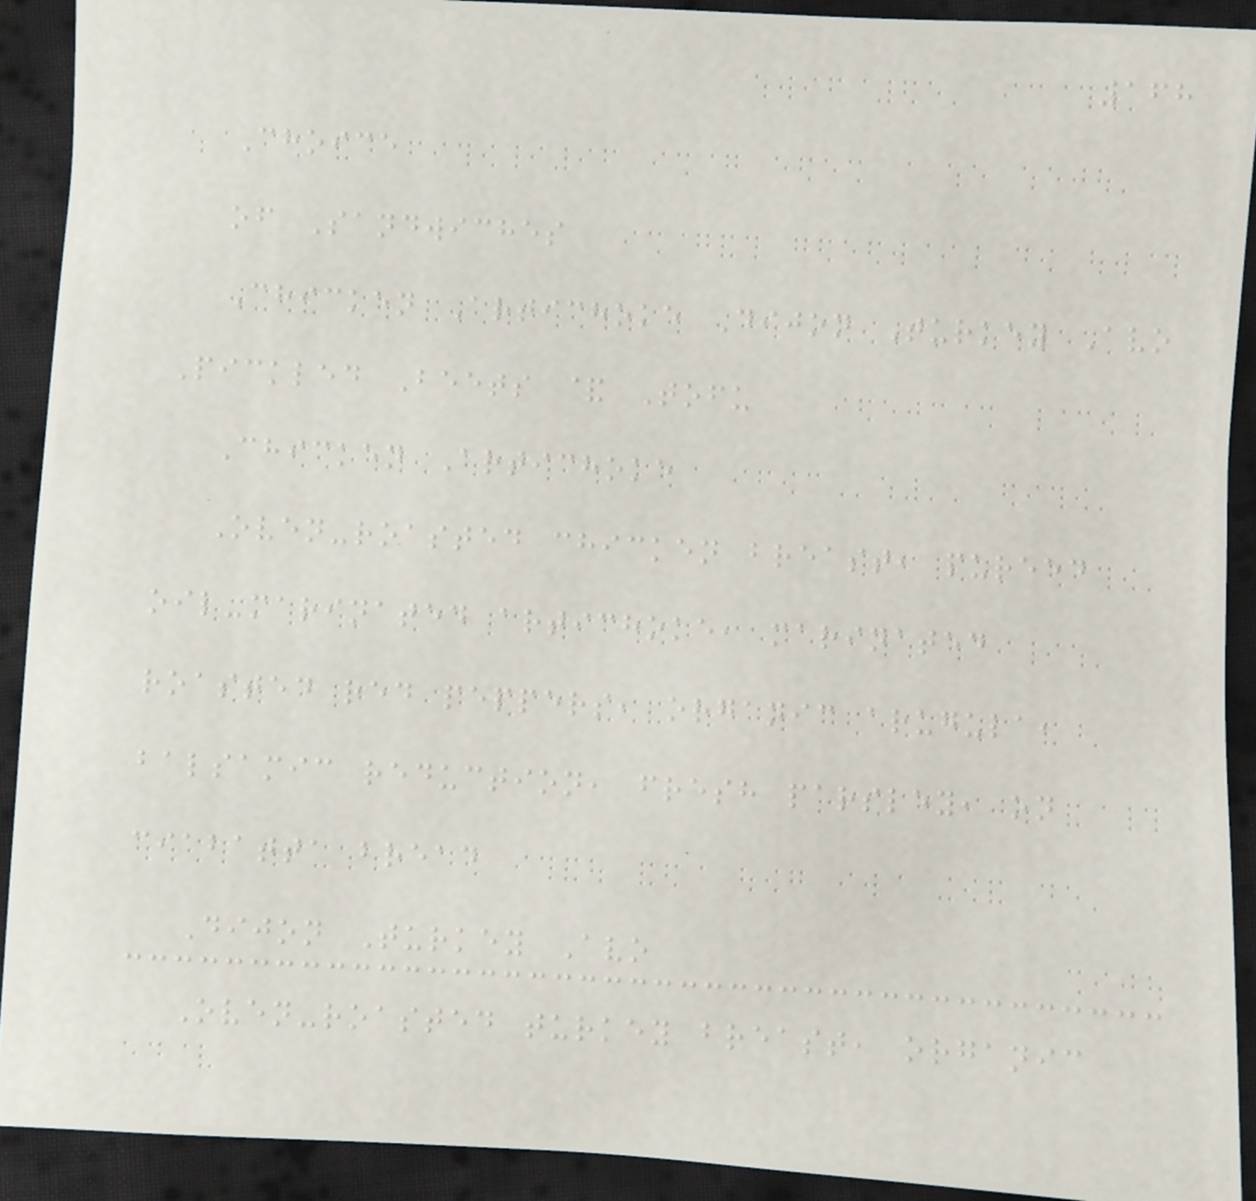168
Choice
of Sandwiches
Chicken Artichoke Dijon Turkey Avo
Pickled Beets & Tofu
Chicken Artichoke
Oven-roasted chicken breast, pureed
oil-marinated artichoke, marinated
roasted red peppers, organic arugula,
balsamic reduction, fresh parsley, on
ciabatta bread
Dijon Turkey Avo
Oven-roasted turkey breast, organic
